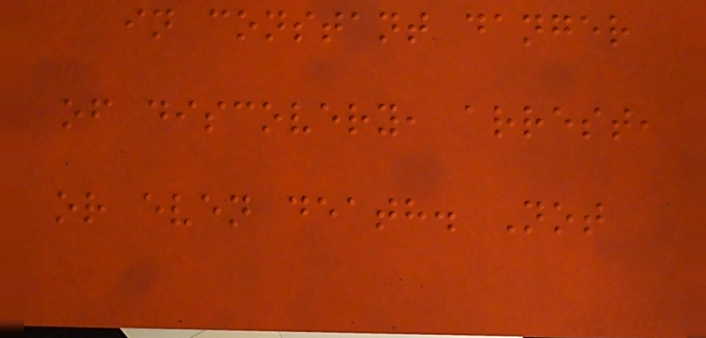in constant danger
of discovery, arrest,
or even death. Not
